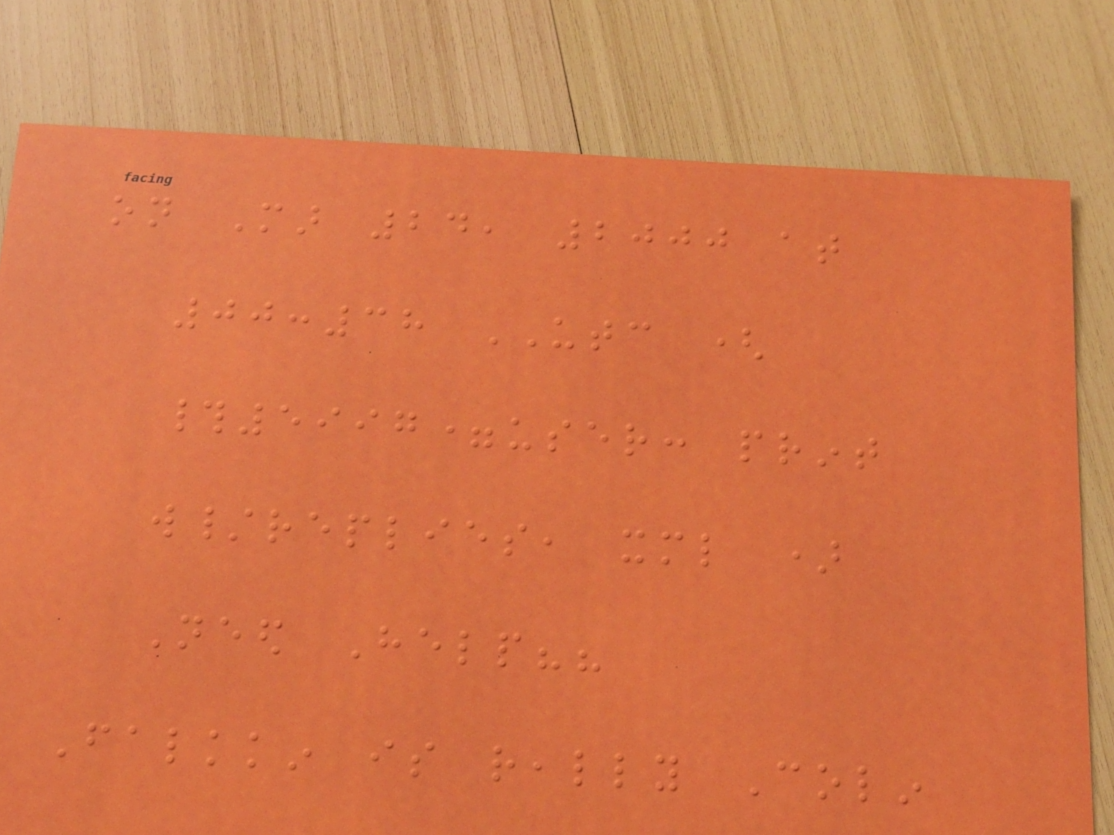on Mar 24, 2000 at
00:38 UTC (
#5997=user: print
w/replies, xml )
Need Help??
Falkkin is really Colin
